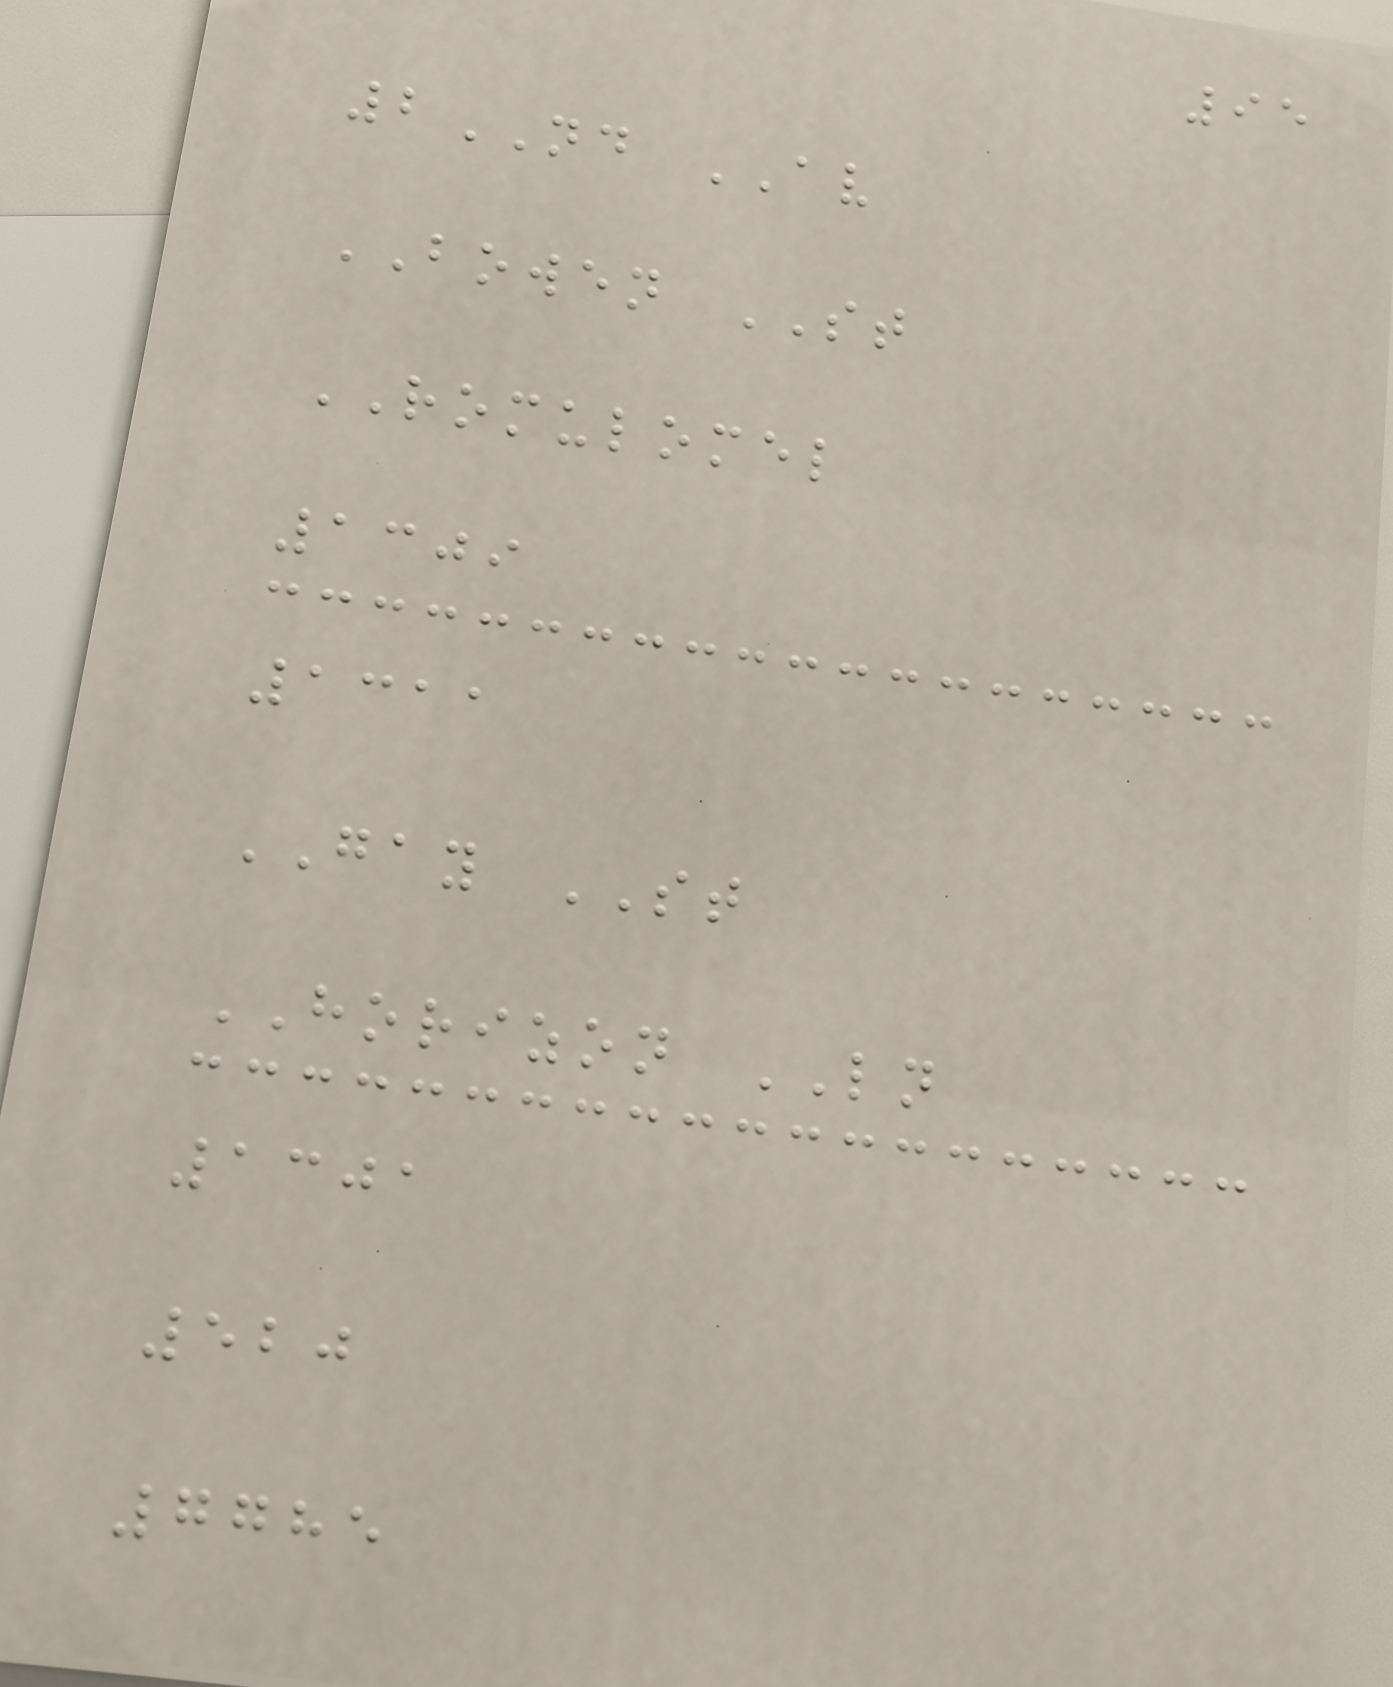95
2ND AV
BOWEN ST
ROMULOMEL
1309
1311
GAY ST
HORIZON LN
1301
520
7785
